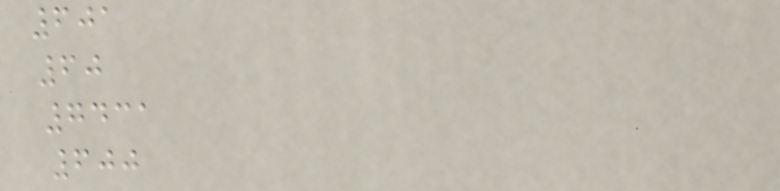601
60
7431
600
